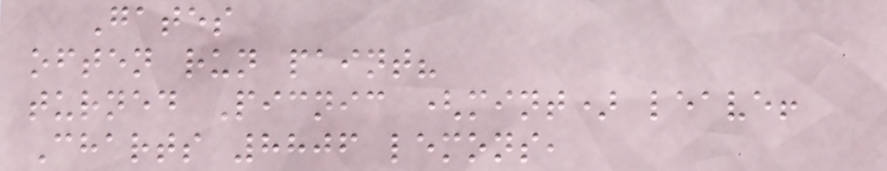Gates
often run paint?
turned Picnic (mint) leave!
Charts 8806 lemons,
